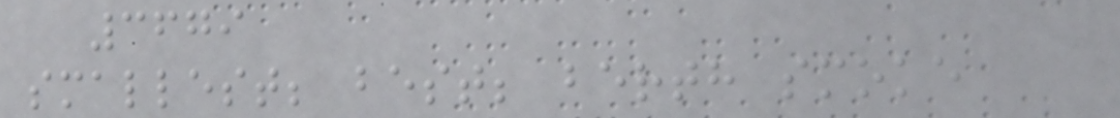3679
smallest; best; berth smoke
